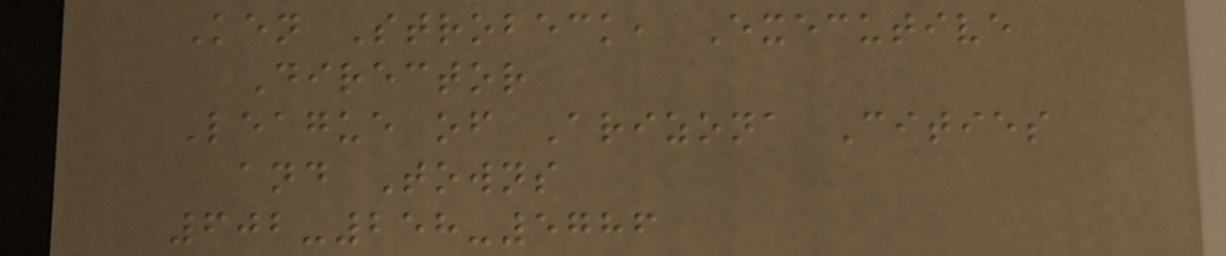Ken Strobeck, Executive
Director
League of Arizona Cities
and Towns
602-258-5786
